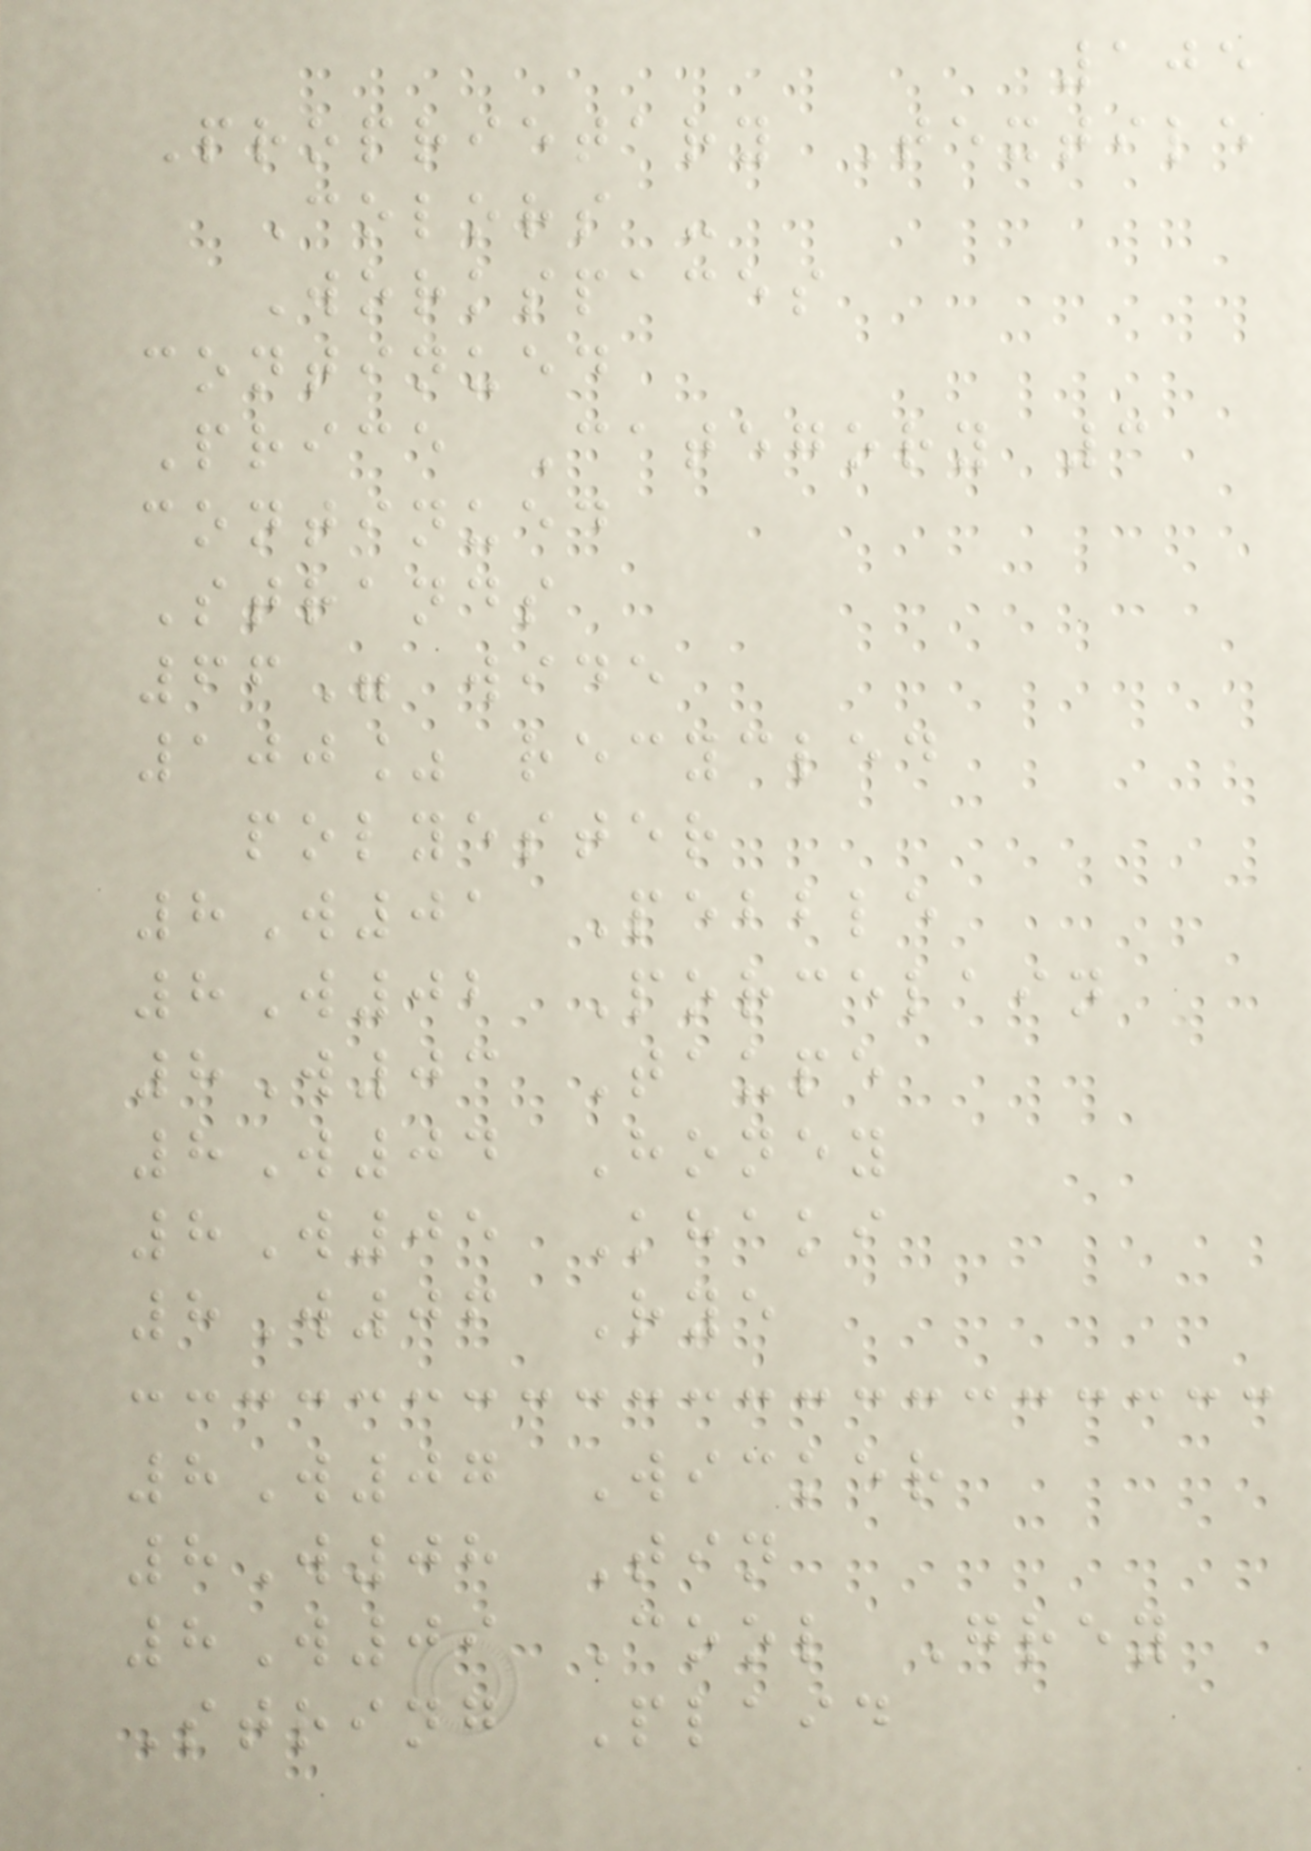105
Proprietary Textile
Colors -
Workspaces
continued
Price Category 3
continued
Strands
66" wide
100% recycled
polyester
8W01 Pebble
8W02 Porcelain
8W03 Taupe
8W04 Honey
8W05 Khaki
8W06 Rye
8W07 Wicker
8W08 Tin
8W09 Cool Grey
String Plaid
